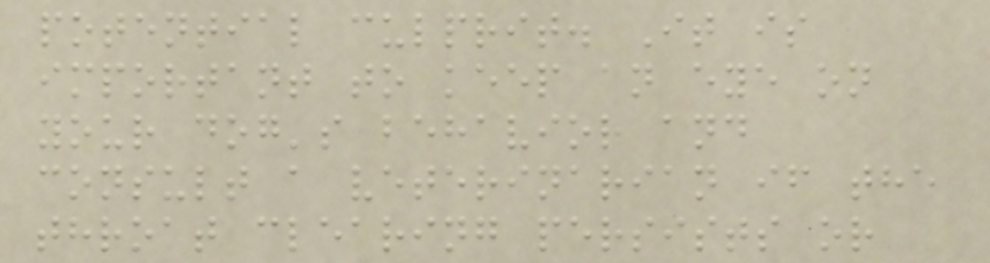potential culprit. It is
important to keep an eye on
your dog's behavior and
consult a veterinarian if the
throat clearing persists or
